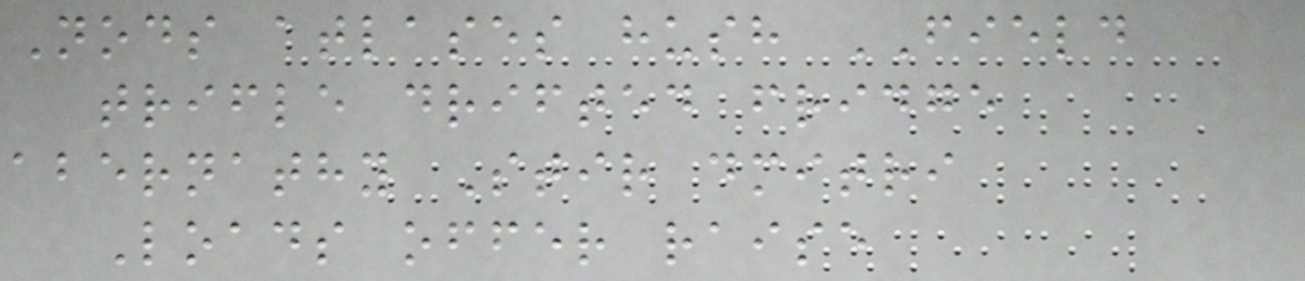Nods atlases hush FIELD
trifle drifted fridge
abernathy Stir dmitri
Loads offer raise
